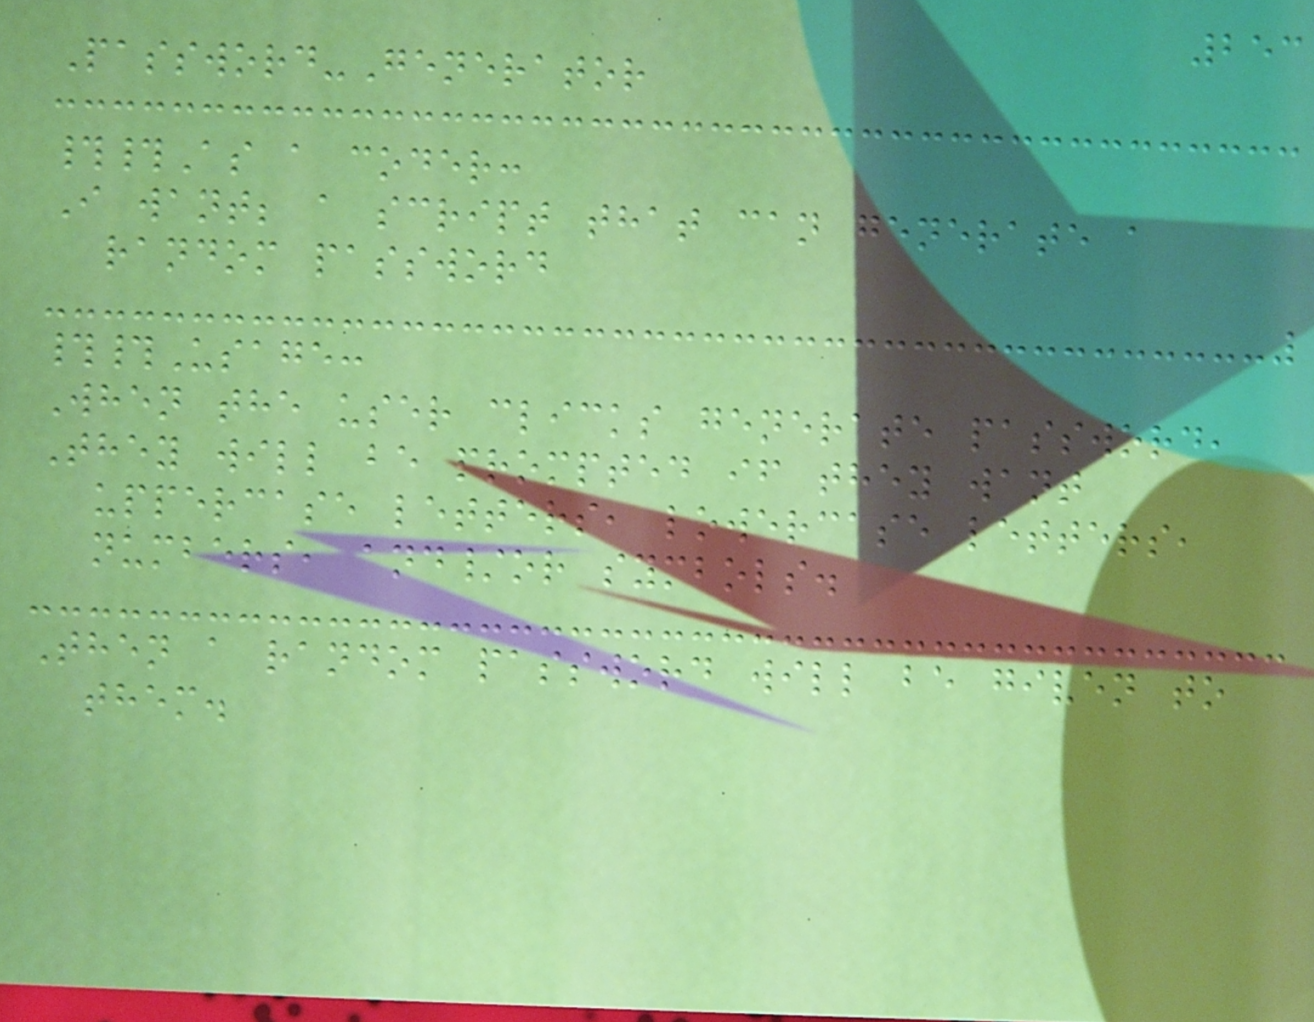253
Password-Generator
##As a coder:
I want; a script that can generate a
random password
##Usage:
When the user clicks generate password,
They will be prompted if they want
uppercase letters, lowercase letters,
numbers, and/or symbols.
Then a random password will be given to
them.
